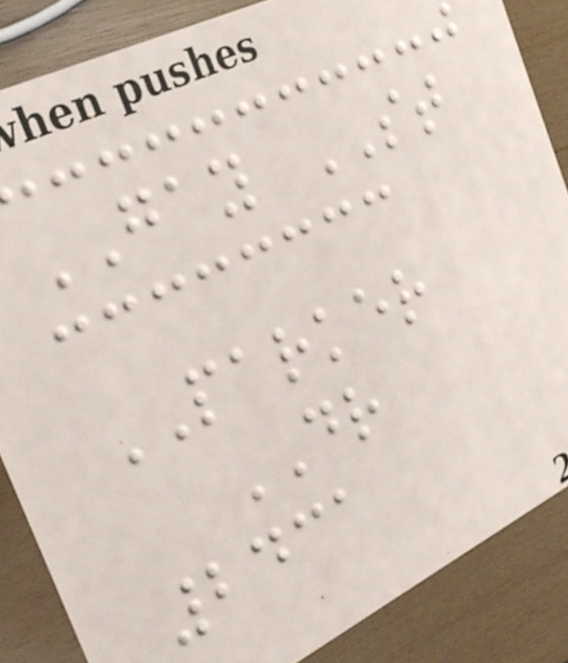GAY ST
PARKER
DR
2431
